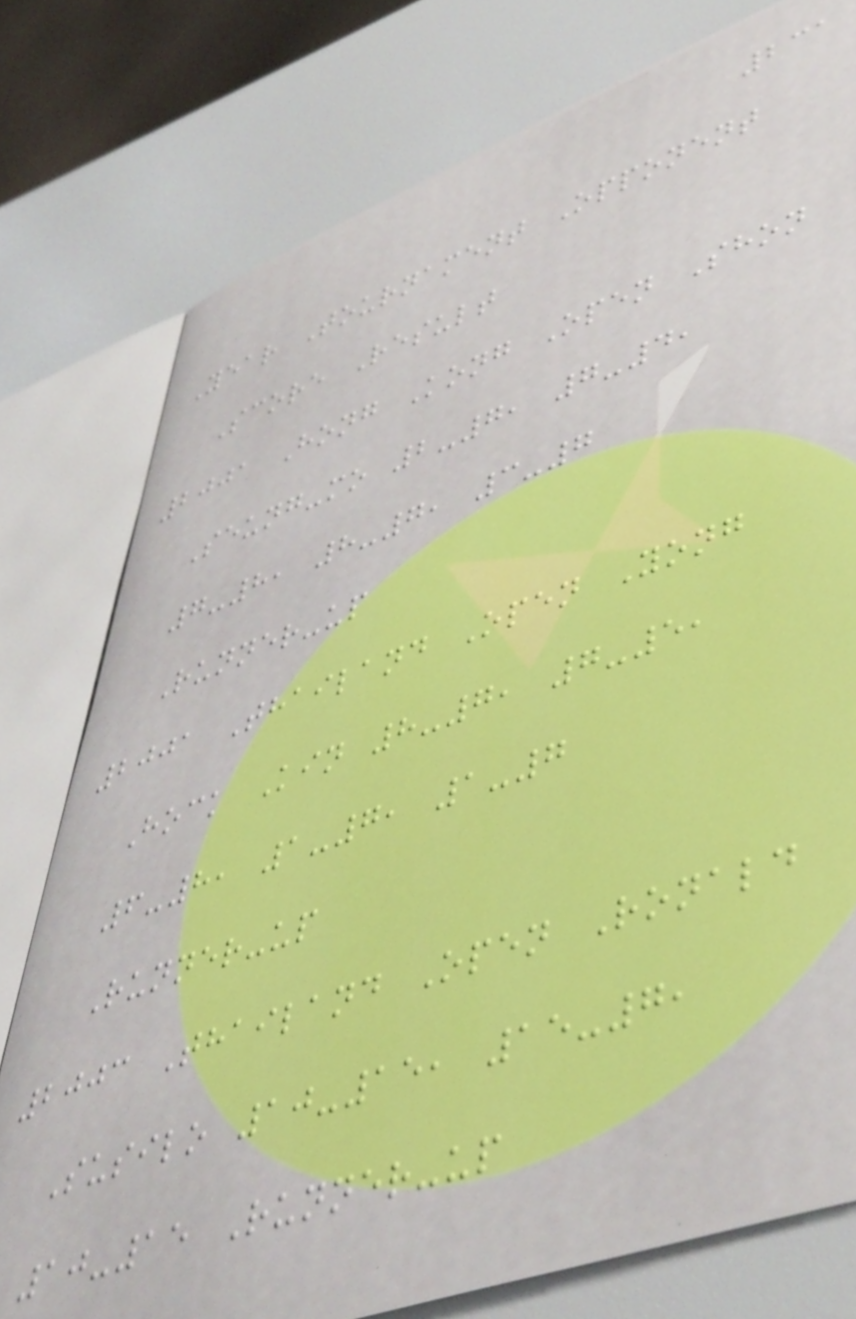231
Year Tournament Opponent
Score Result
2001 Hong Kong Open Shon
Seung-mo 2-7, 7-4,
7-8, 8-7, 3-7
Runner-up
2001 Thailand Open Yong
Hock Kin 8-7, 7-5,
6-8, 1-7, 1-7
Runner-up
2003 Thailand Open Ronald
Susilo 10-15, 15-7,
10-15 Runner-up
